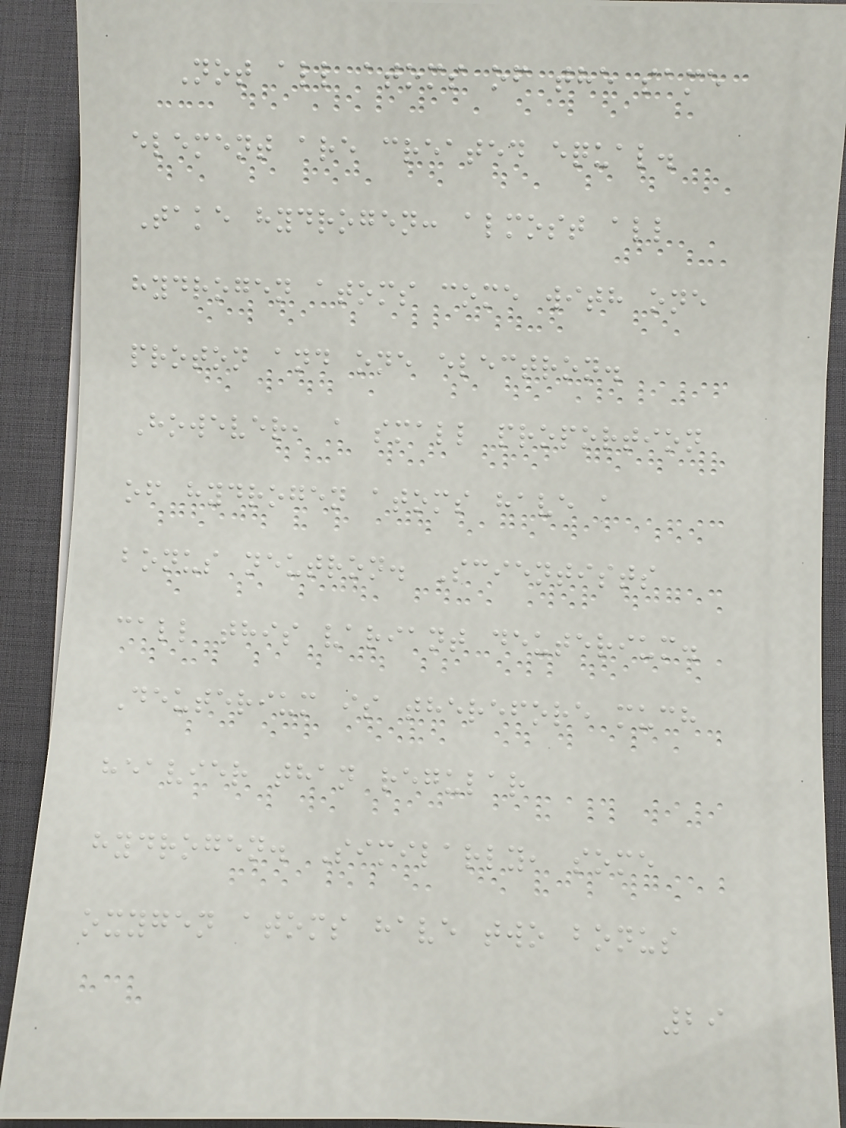Not all atoms of the same
element are created equal.
Take hydrogen: almost all
hydrogen atoms come with one
proton and one electron.
However, a small proportion
of hydrogen atoms have a
bonus neutron. Scientists
call this variant deuterium.
Deuterium is therefore much
heavier than regular
hydrogen. Similarly, some
oxygen atoms have two bonus
29
